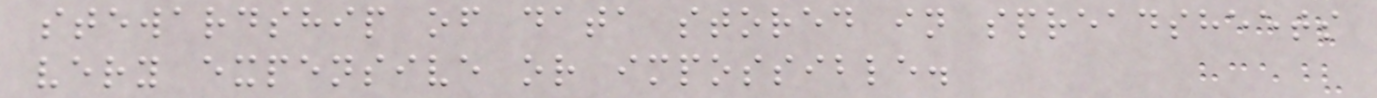stewardship of data stored in spreadsheets
very expensive or impossible.
